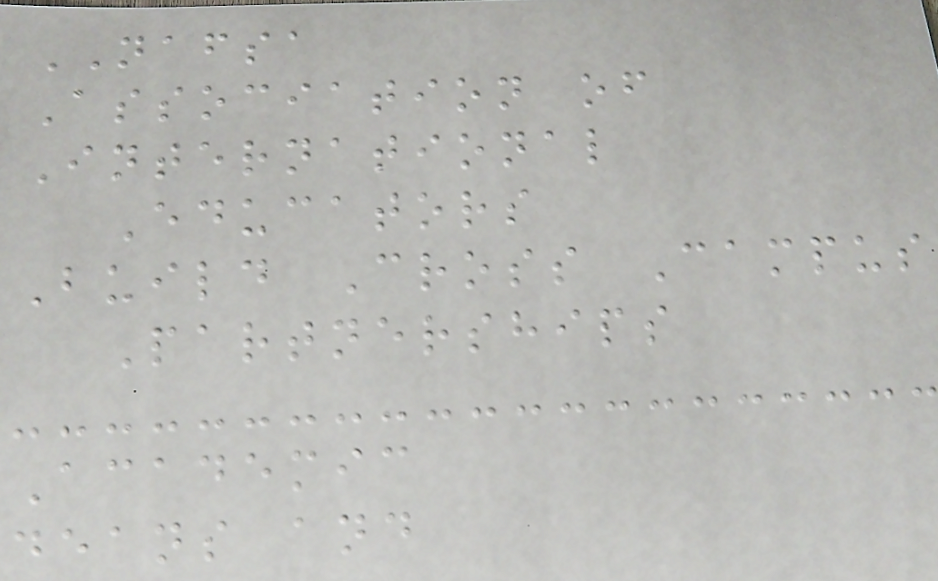NAFSA
Association of
International
Educators
Build Cross Campus
Partnerships
Academic
deans and
